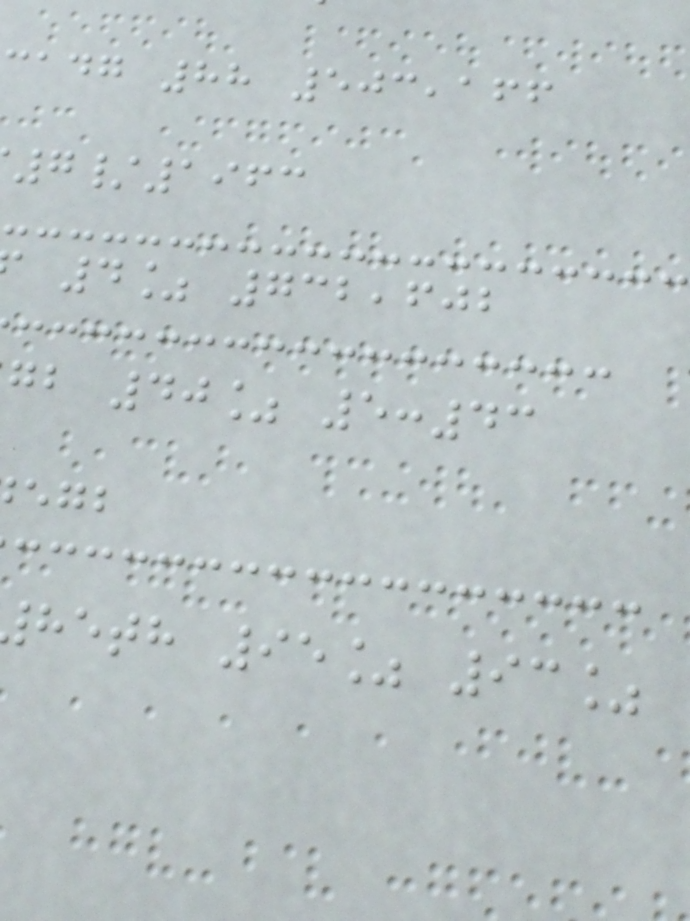cadg 88 503,166
7/1963
4% 732,602
gb 40% 5:43
heth 95% 93%
